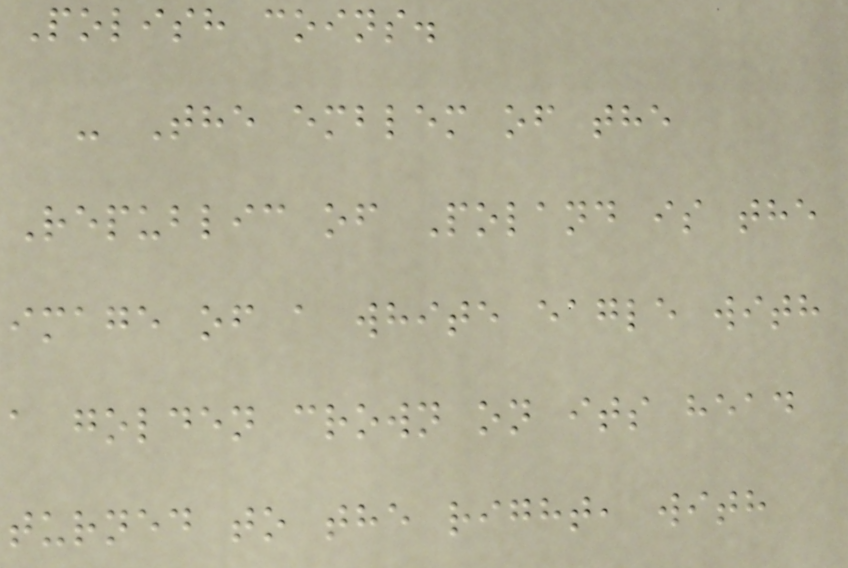Polish coins.
- The emblem of the
Republic of Poland is the
image of a white eagle with
a golden crown on its head
turned to the right, with
